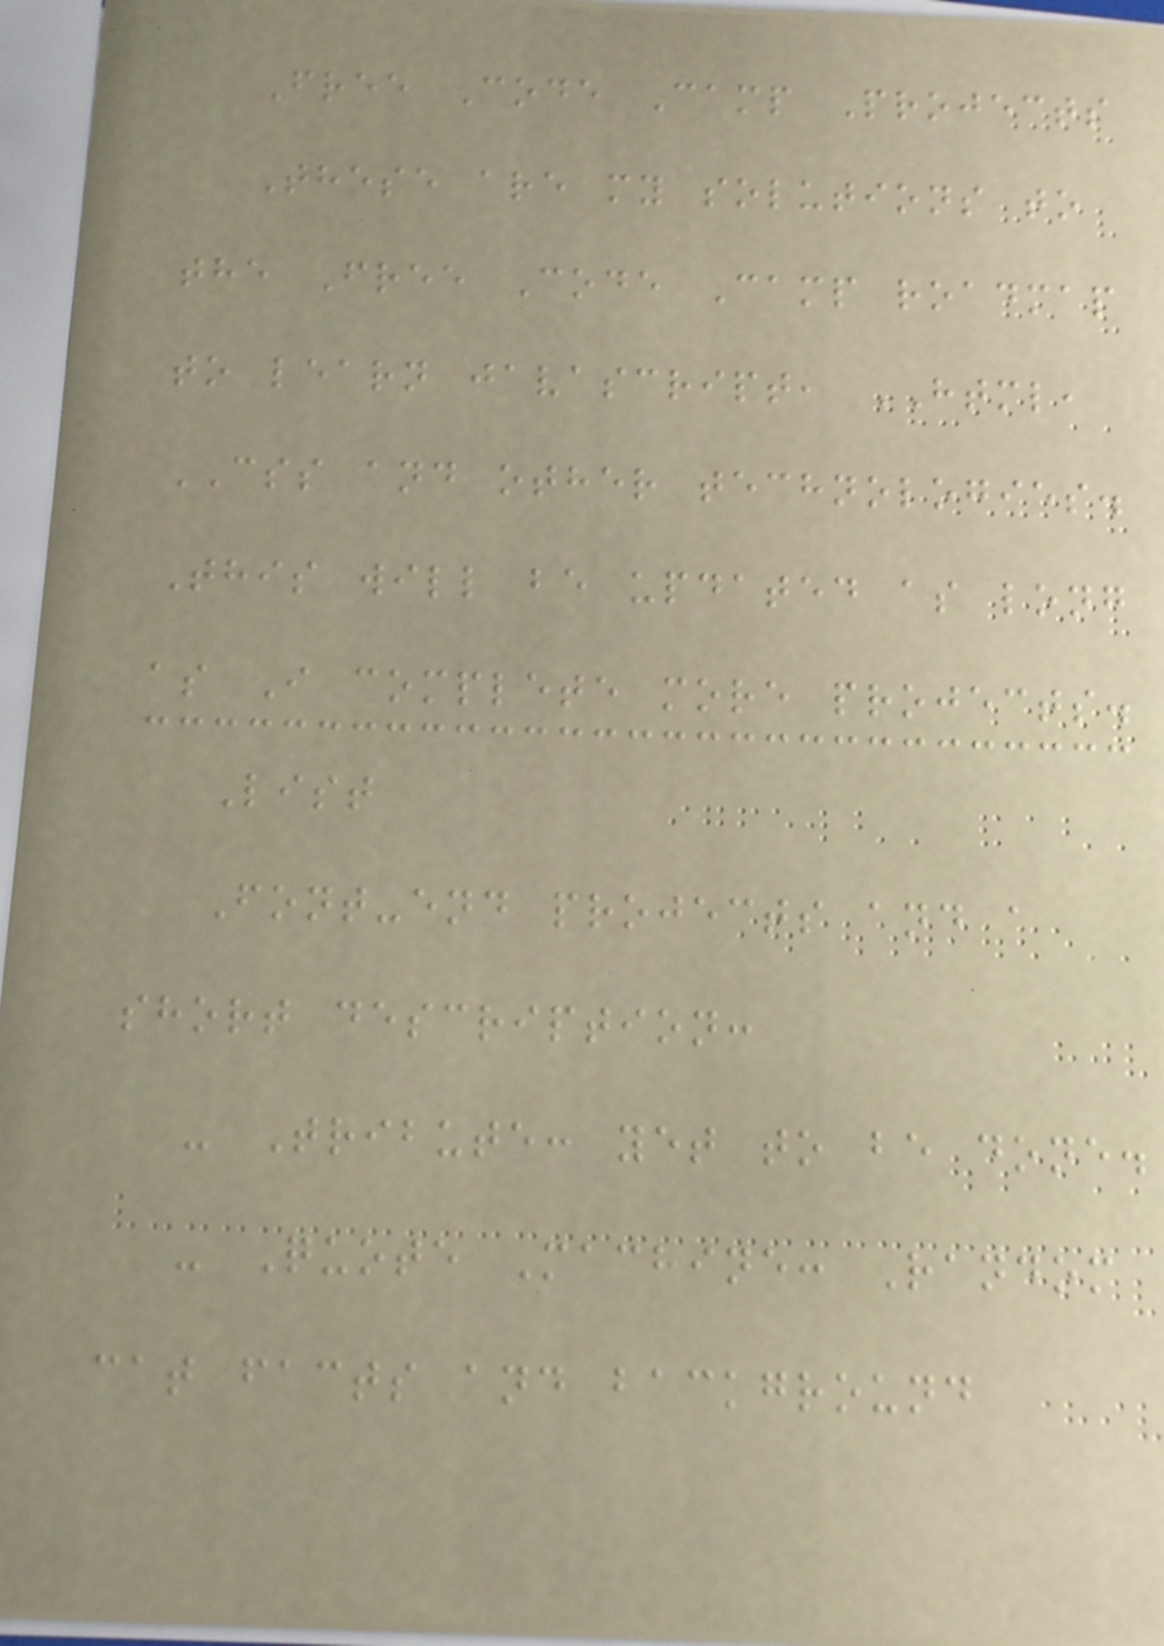Free Code Camp Projects
These are my solutions to
the Free Code Camp roadmap
to learn javascript, HTML,
CSS and other technologies.
This will be updated as long
as I complete more projects.
List
Font-end projects and a
short description:
- Tribute: yet to be done.
- Quote Machine: Random
cat facts and background
